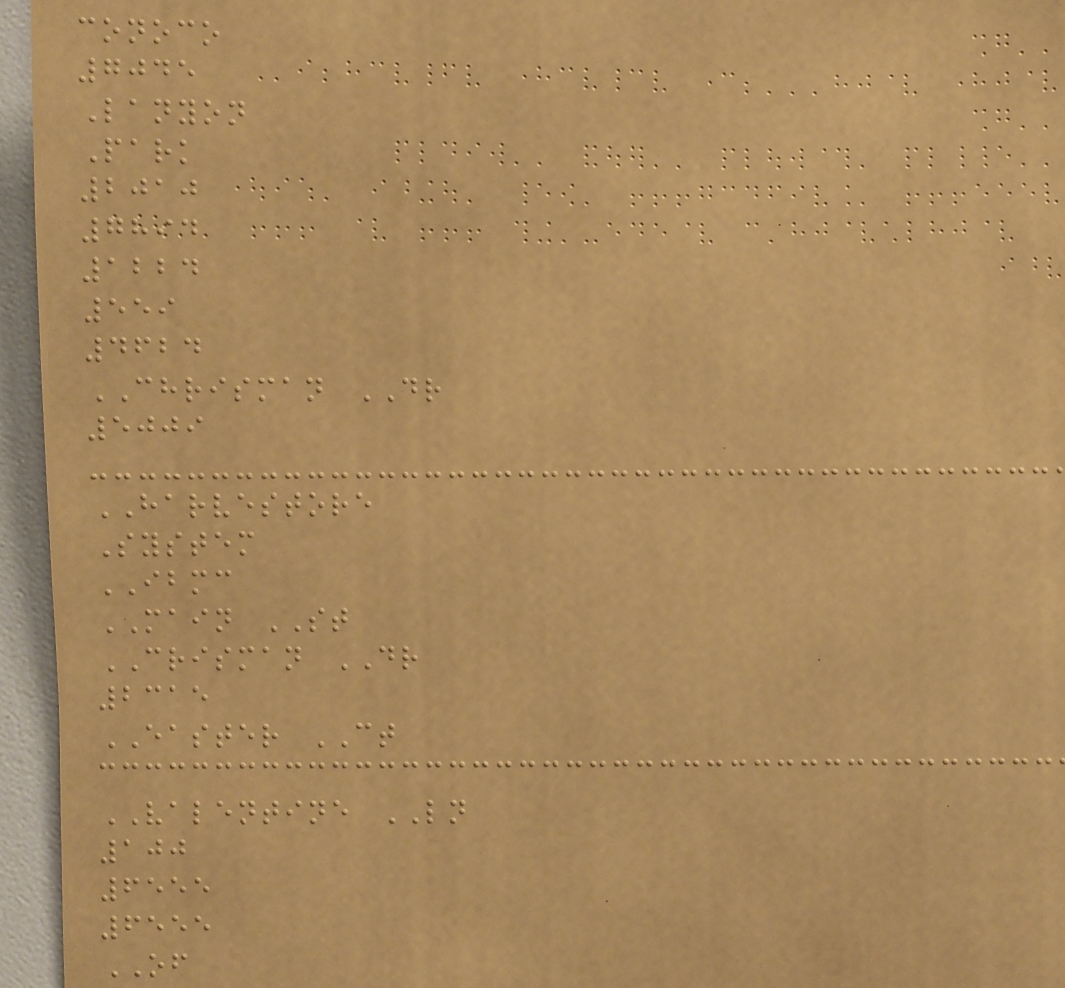conoco
7045
Lanyon
Park
2010
7894
1224
559
4624
CHRISMAN DR
5009
HARVESTORE
System
IBMC
MAIN ST
CRISMAN DR
2315
EASTER CT
VALENTINE LN
100
6555
6555
OF
